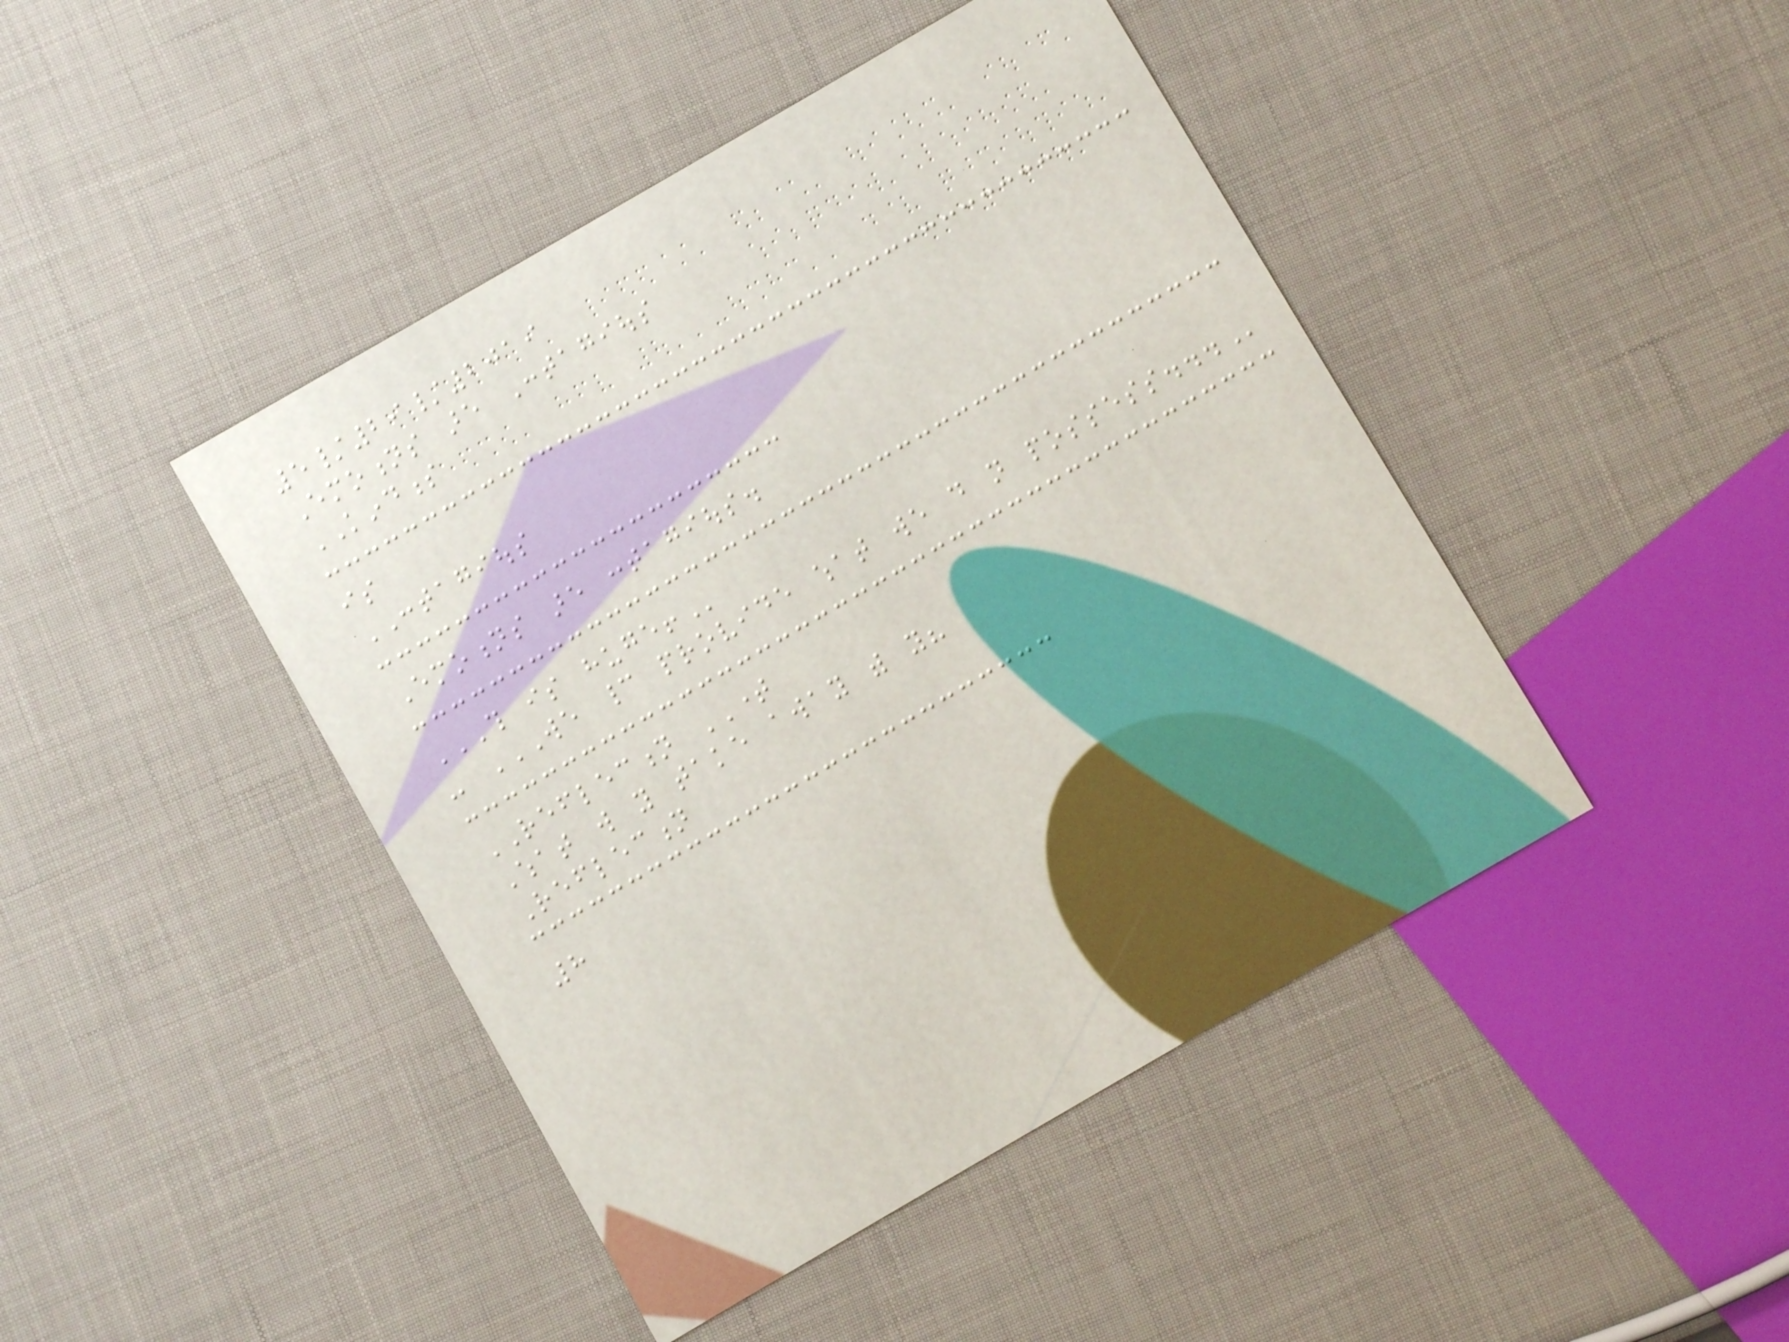5/29/2019
Emotions are Contagious
KINDNESS
is
CONTAGIOUS
Emotions are contagious.
THIS IS HUGE!
- WE CANNOT PROVIDE WHAT WE DO NOT POSSESS...
REFLECTION TIME
What will you take away with you?
Reflection
8
